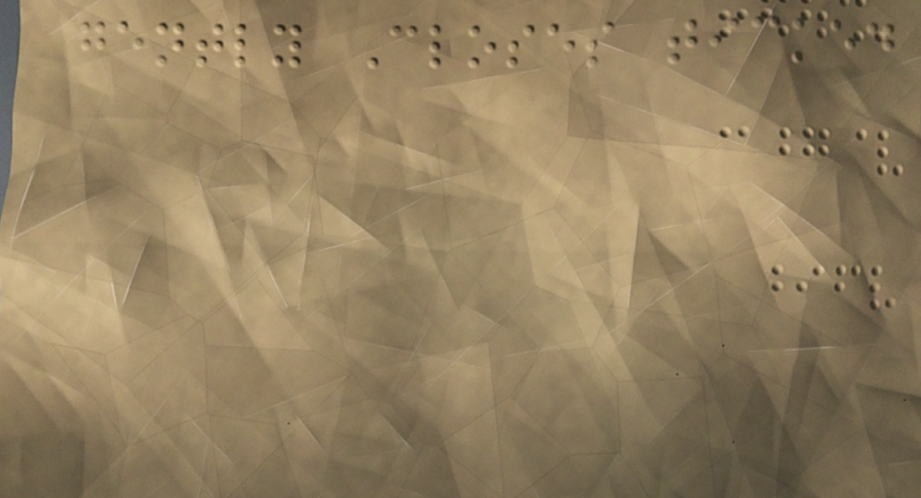gently Closes ticked
